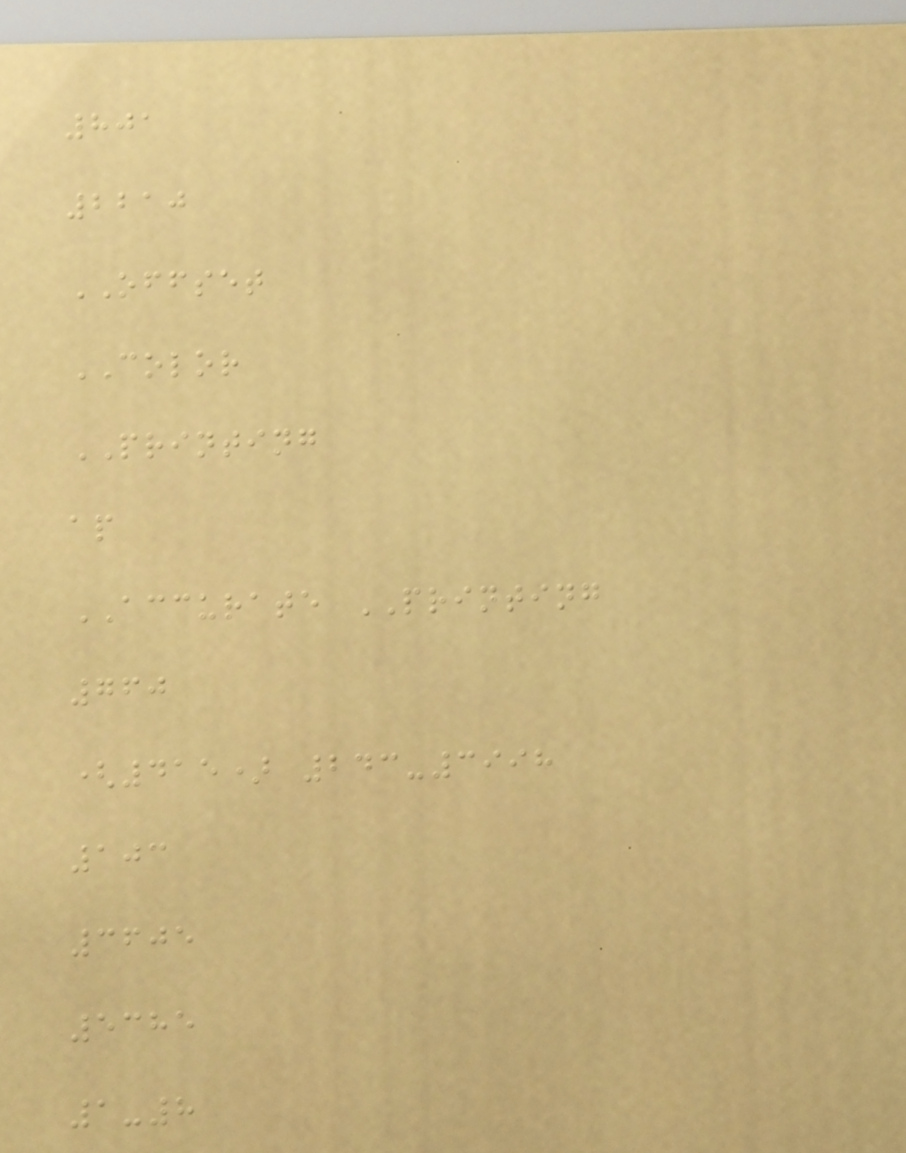801
2210
OFFSET
COLOR
PRINTING
ap
ACCURATE PRINTING
760
(415) 243-3998
103
3605
5385
1-8
